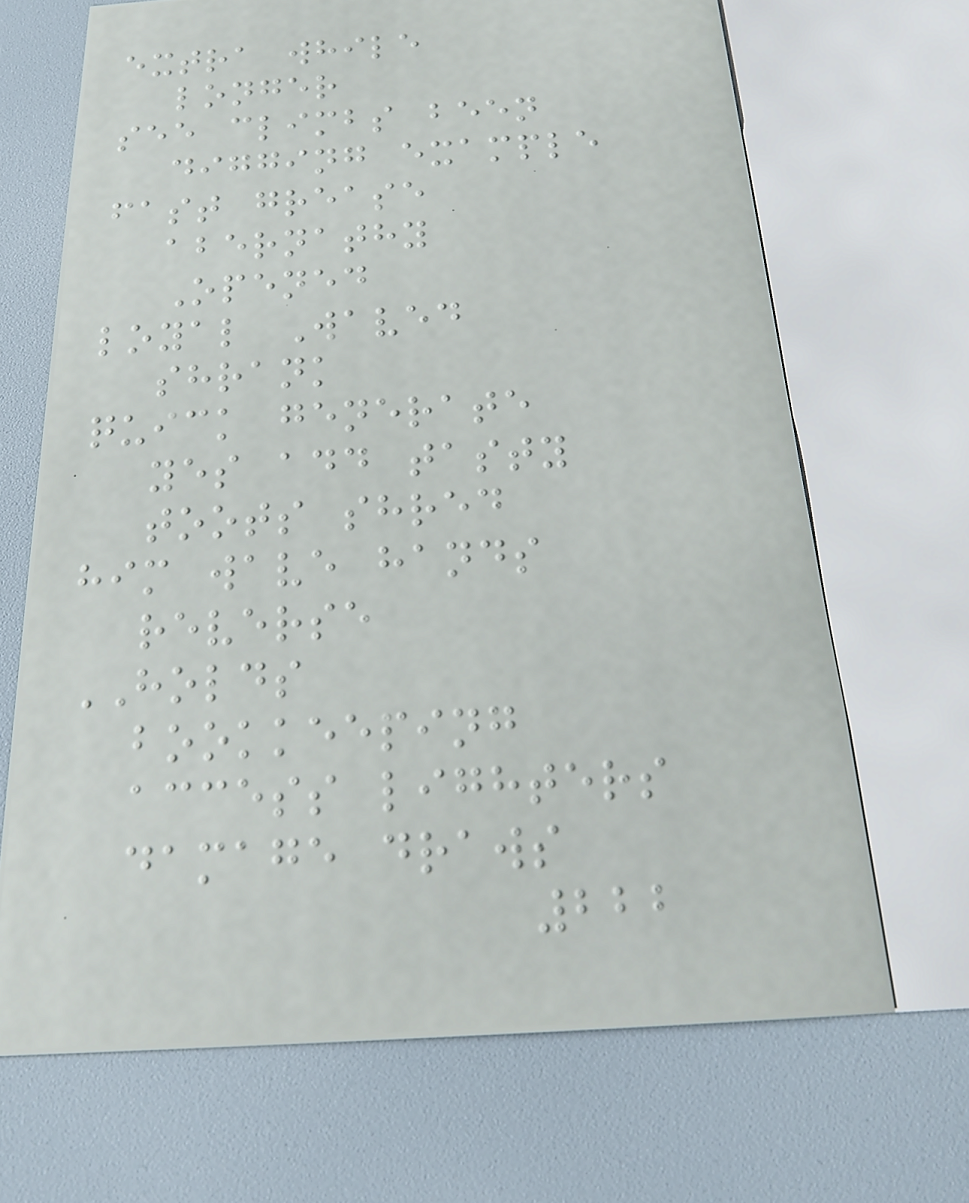extra while
longer
see climbs been
digging example
fast grease
abernathy
Opened
loyal Waved
shrank
quick generate
yes add tasty
toots shred
him wave hands
reverse
HOLDS
bookkeeping
access lighters
damage draws
222
